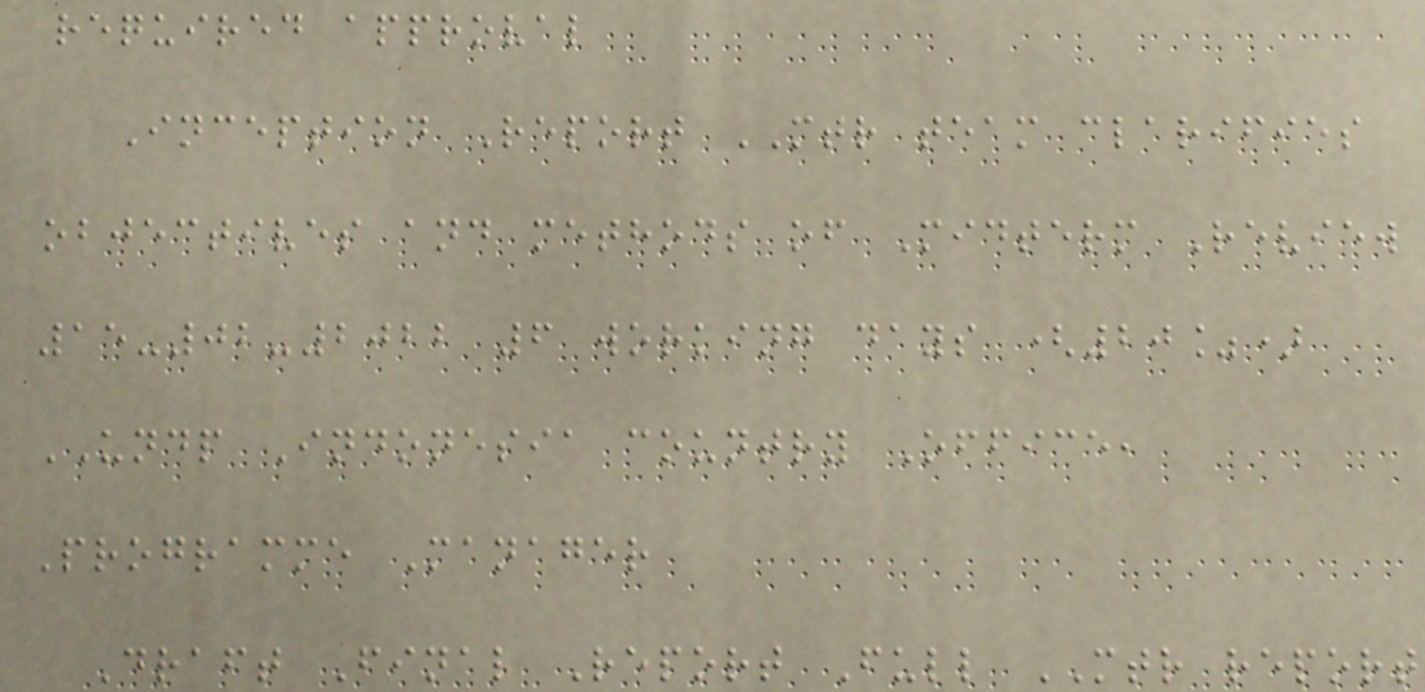required approval
Inception Report MTR team clarifies
objectives and methods of Midterm Review
15-02-2022 6 working days (20%)
UNDP Indonesia country Office,
Programme Manager
Draft Final Report Full MTR report
